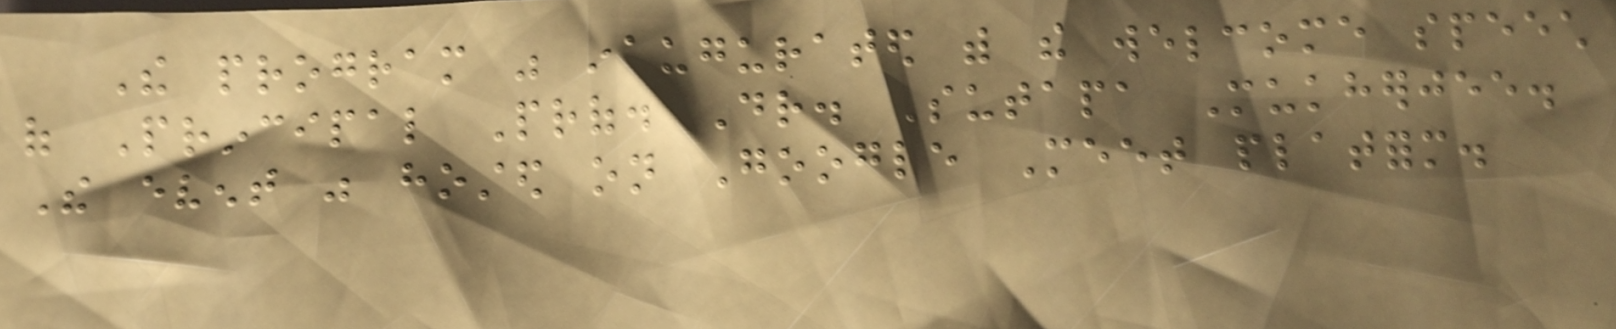The program was inaugurated with the welcome speech
of Principal Prof. Dr. Sutapa Mukherjee.
The event was hosted on Google Meet platform.
